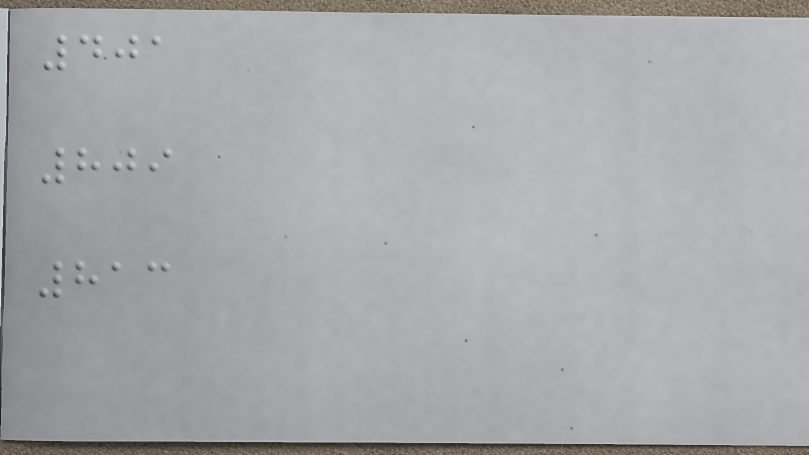401
809
813
